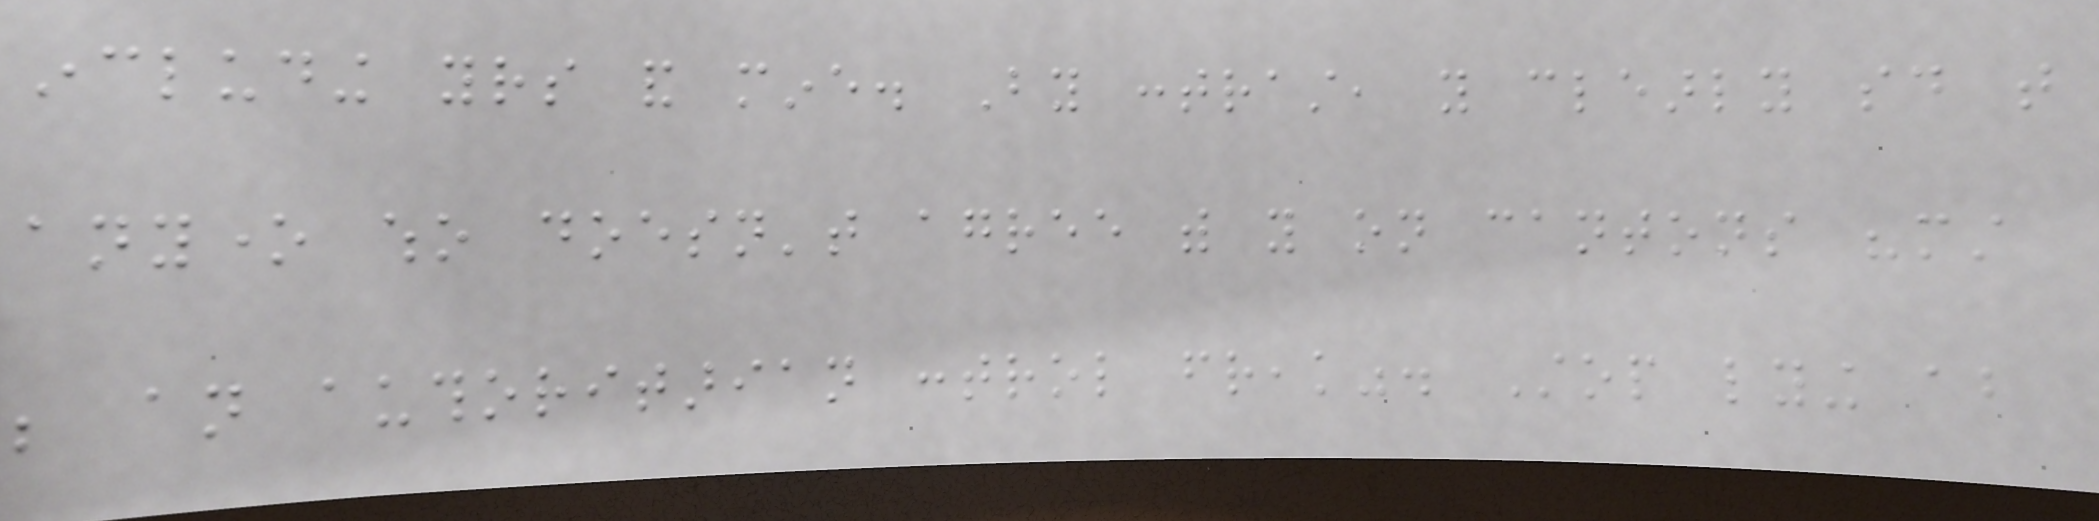including yours and mine. By contrast, you clearly said that
anyone who doesn't agree with you on cantons "must
be an authoritarian control freak". Stop lying about
